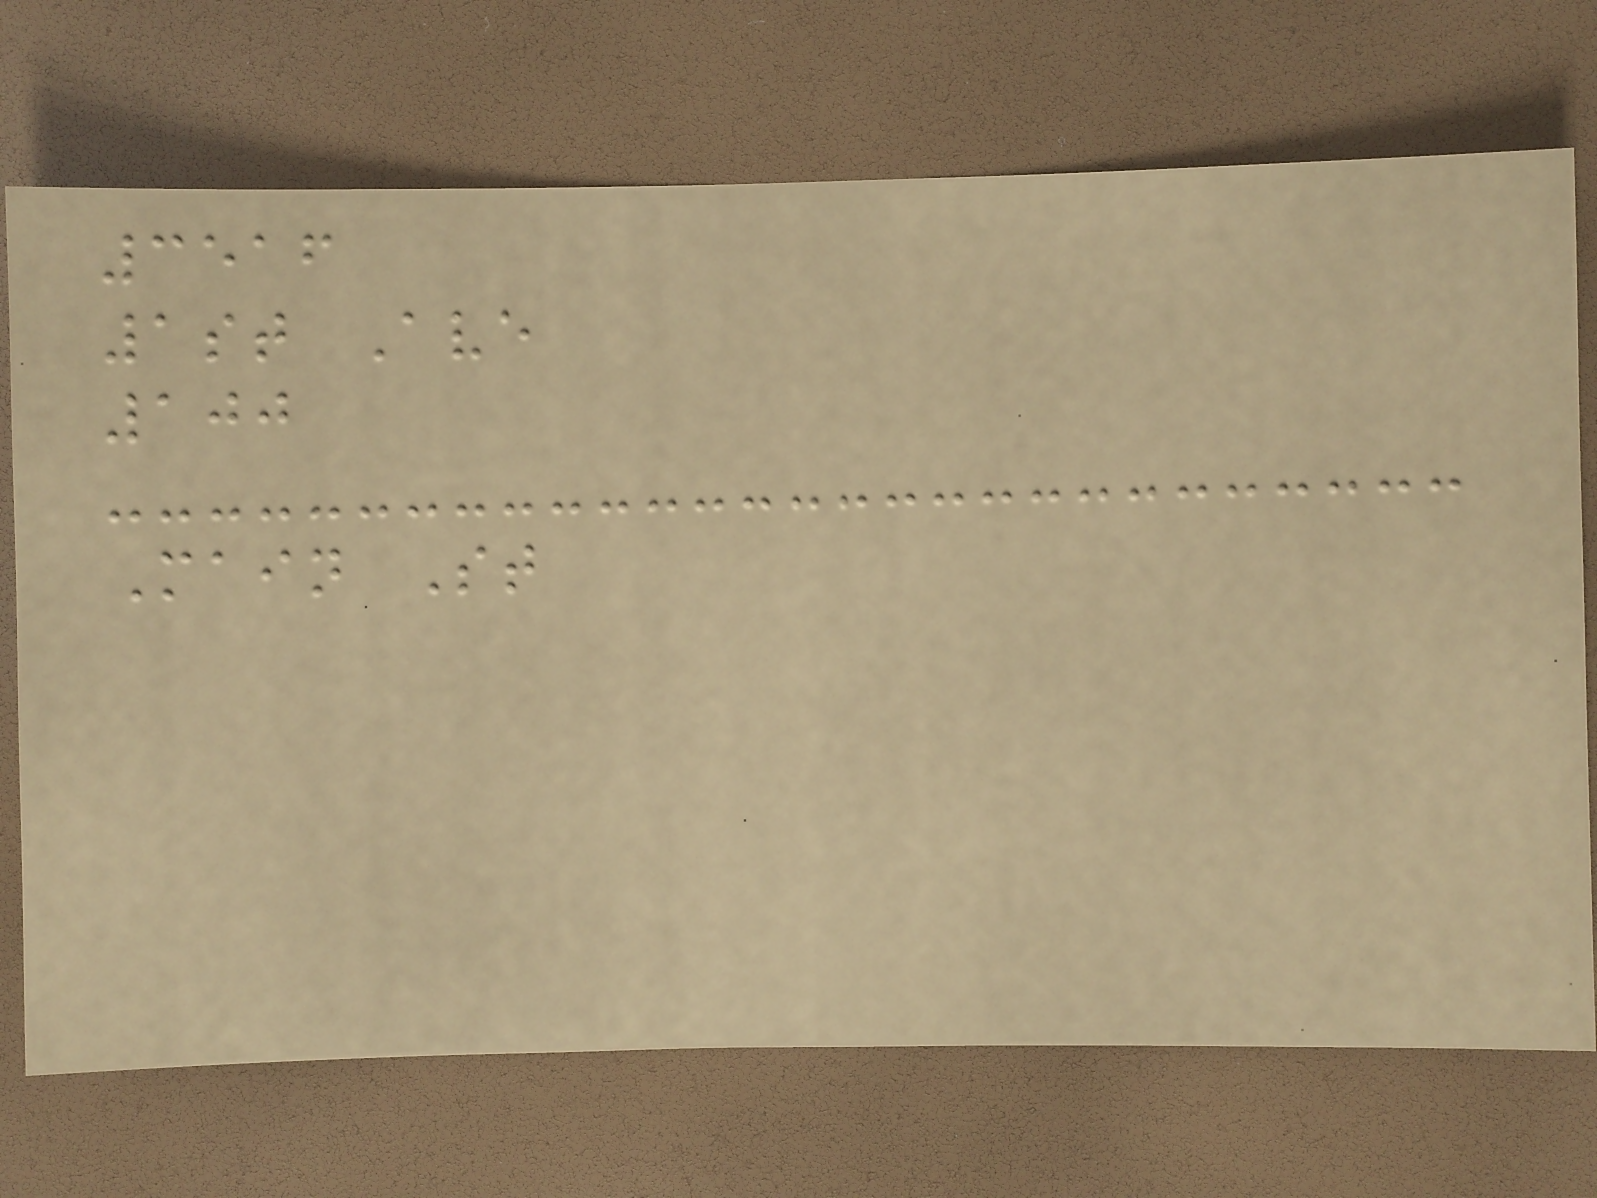3516
1st Ave
100
Main St
